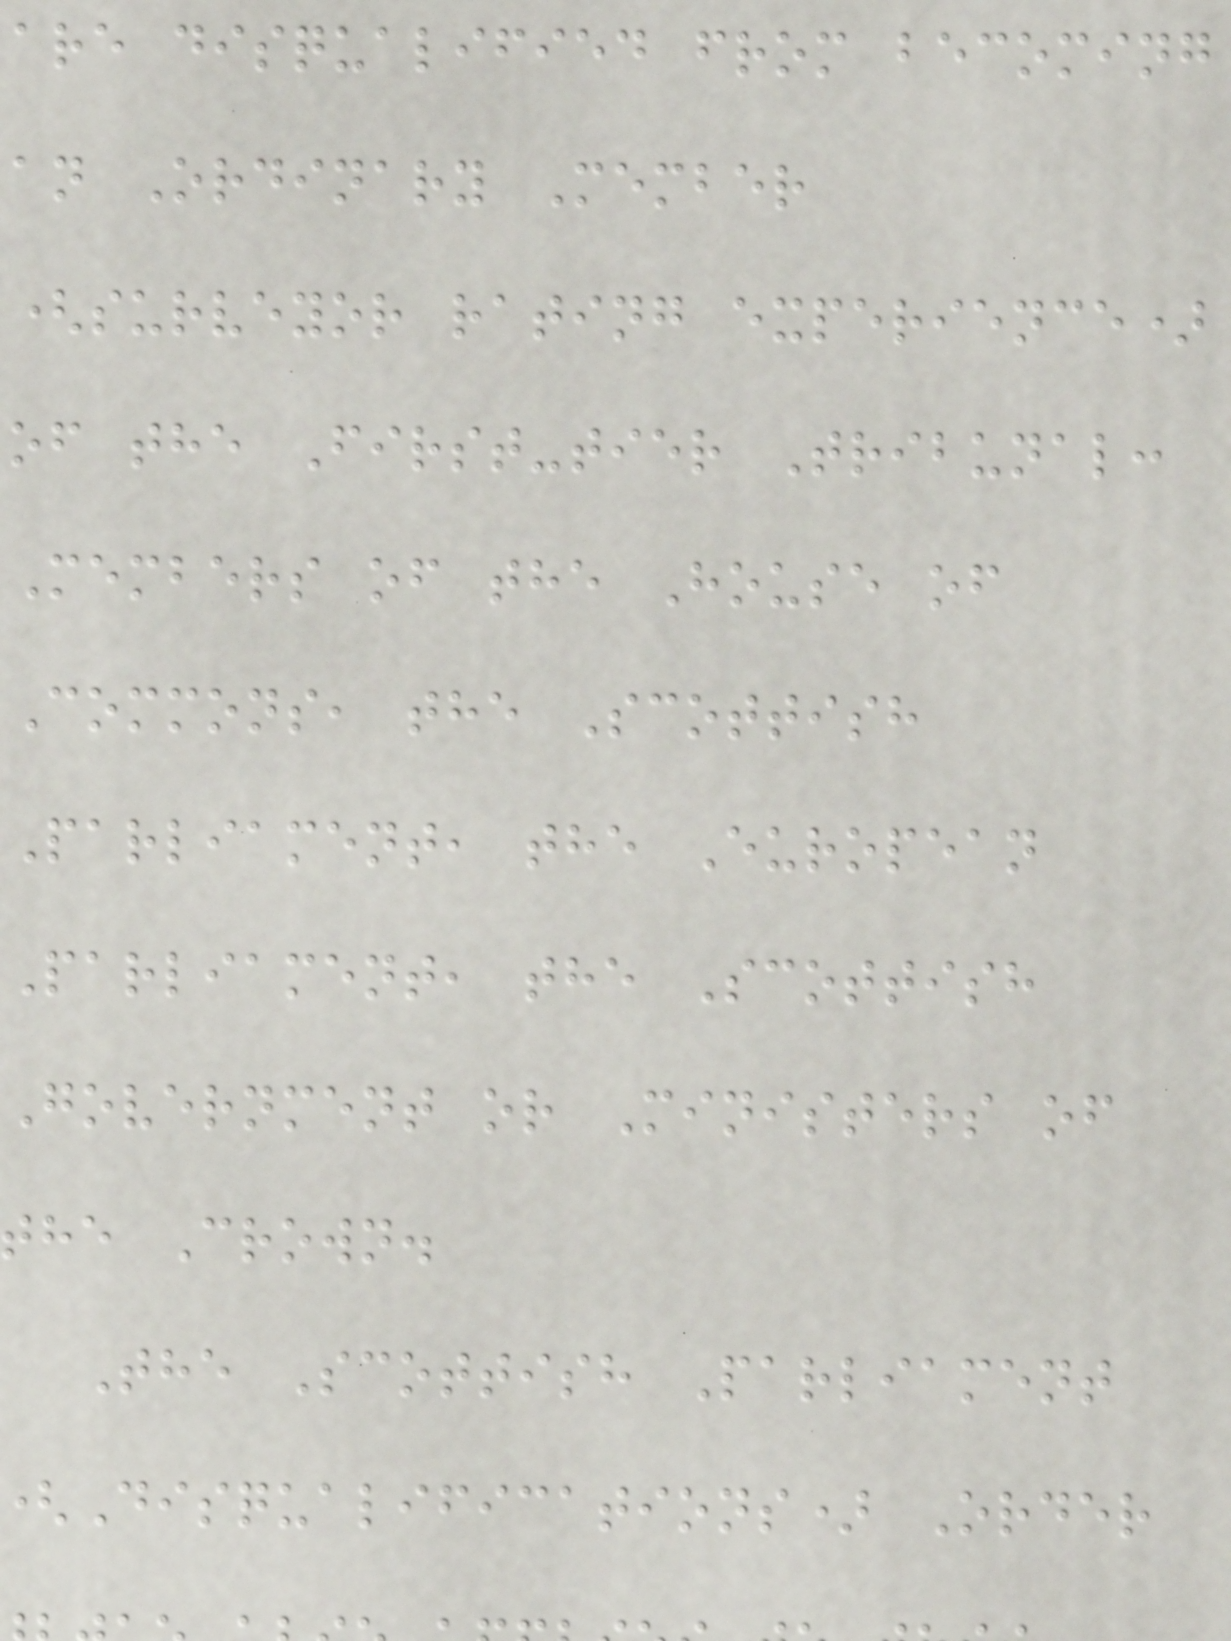are disqualified from becoming
an Ordinary Member
(surveyor rating experience)
of the First-tier Tribunal:
Members of the House of
Commons, the Scottish
Parliament, the European
Parliament, the Scottish
Government or Ministers of
the Crown.
The Scottish Parliament
Disqualifications) Order
